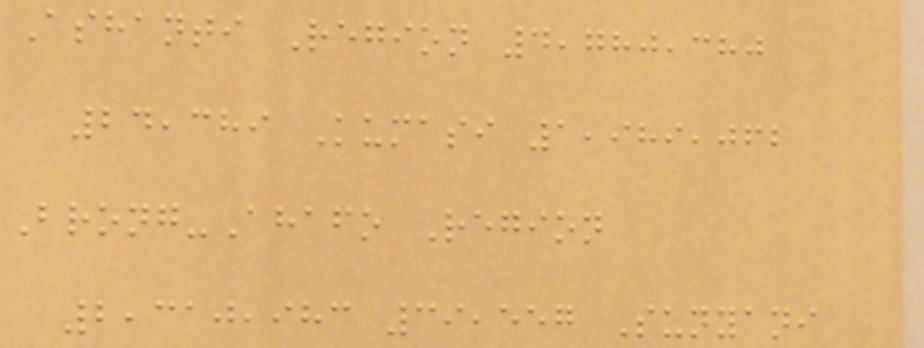Ashanti Region 4,780,380
24,389 Kumasi 1,989,062
Brong-Ahafo Region
2,310,983 39,557 Sunyani
